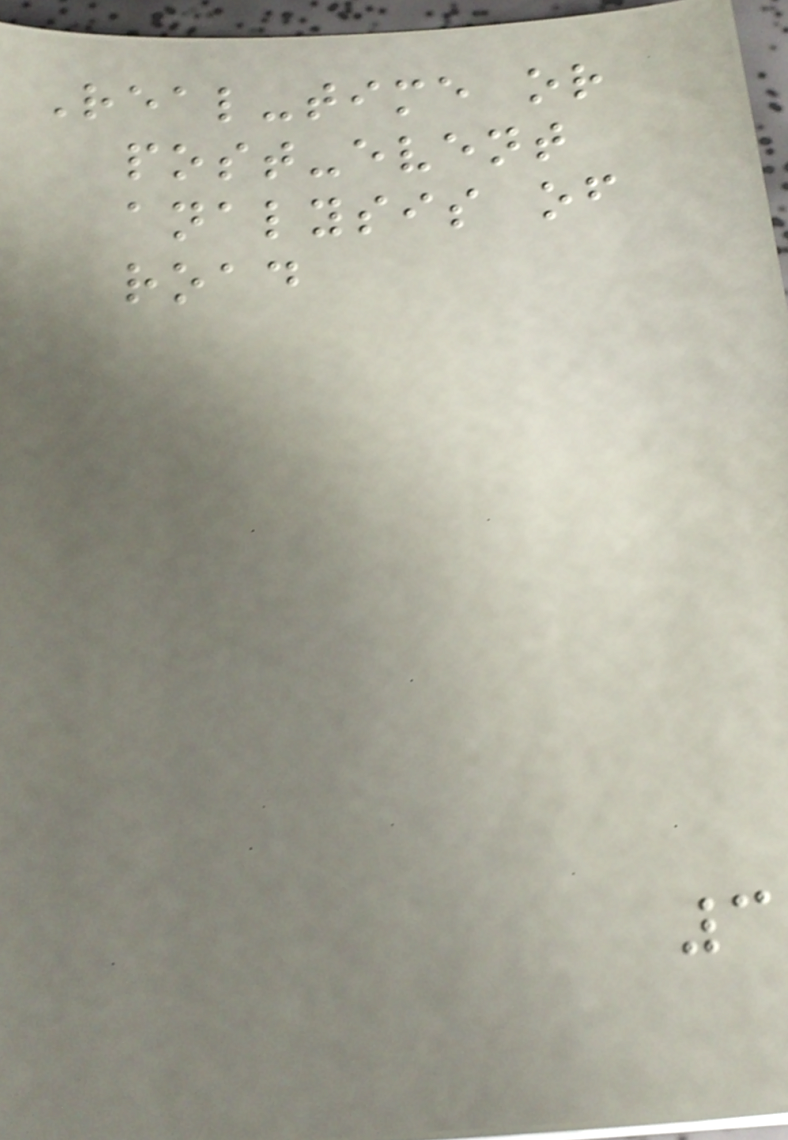Real-time or
post-event
analysis of
road
3
